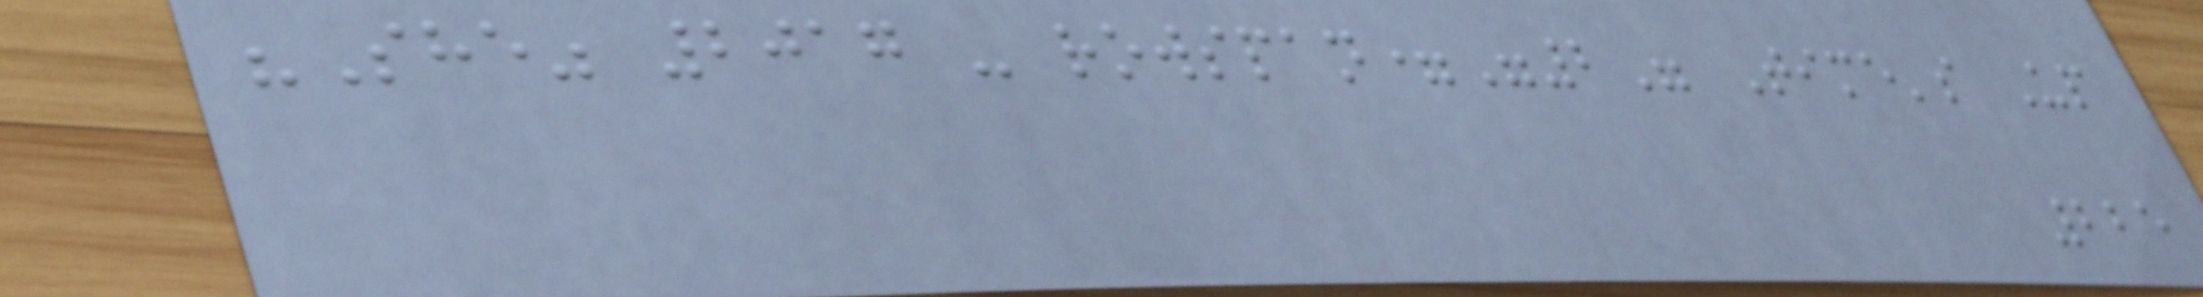"She" 2017 - rowspan="2" Time's Up
225
